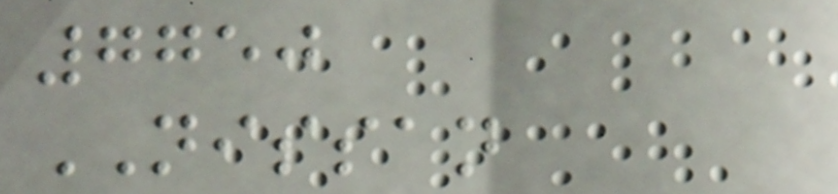7750
NISSAN
